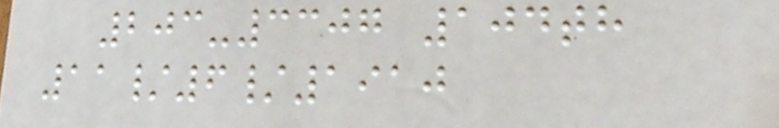203-3307 104th
11/6/1910
